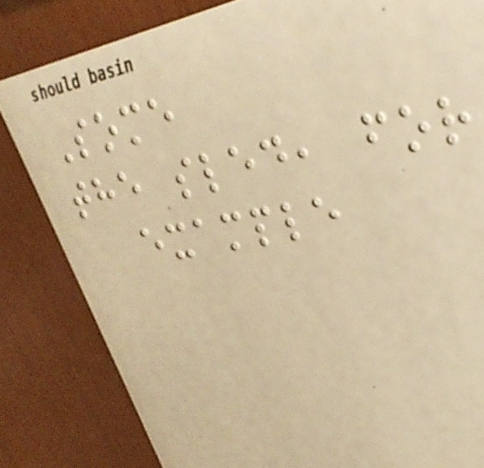Some
the sled, for
example
